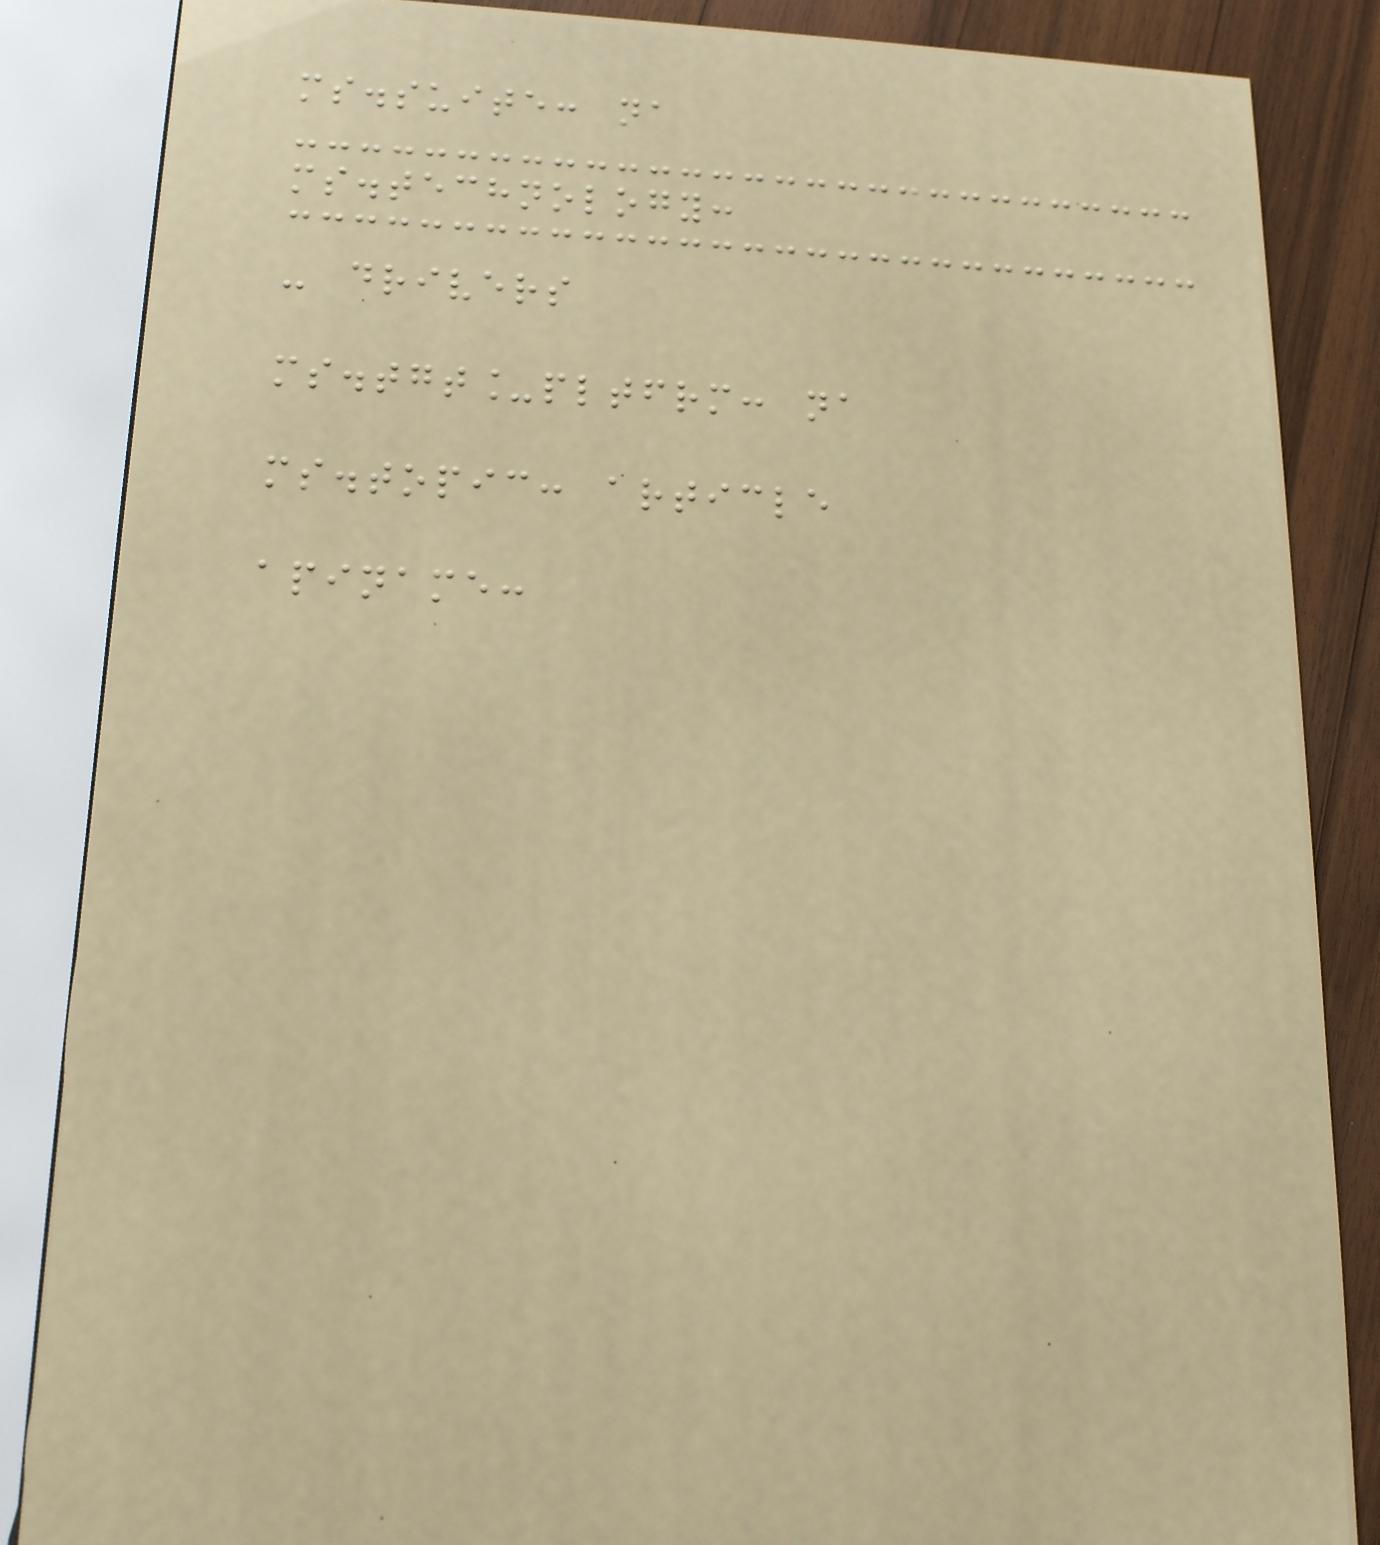ms.suite: na
ms.technology:
- drivers
ms.tgt_pltfrm: na
ms.topic: article
apiname:
